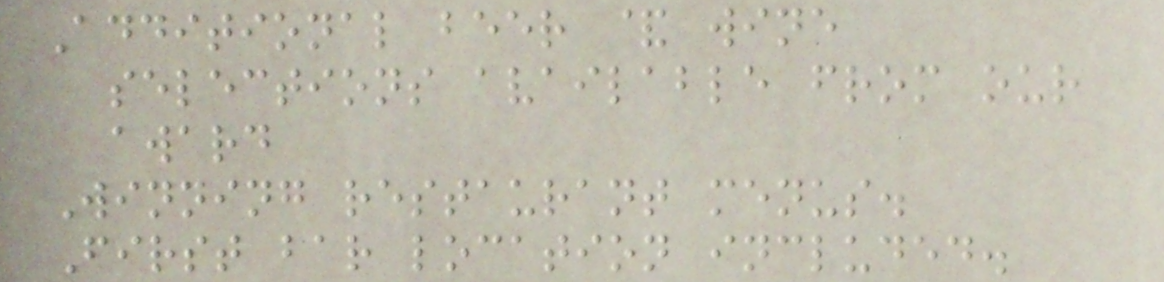Additional beer & wine
selections available from our
award
Winning restaurant menus.
First bar location included.
